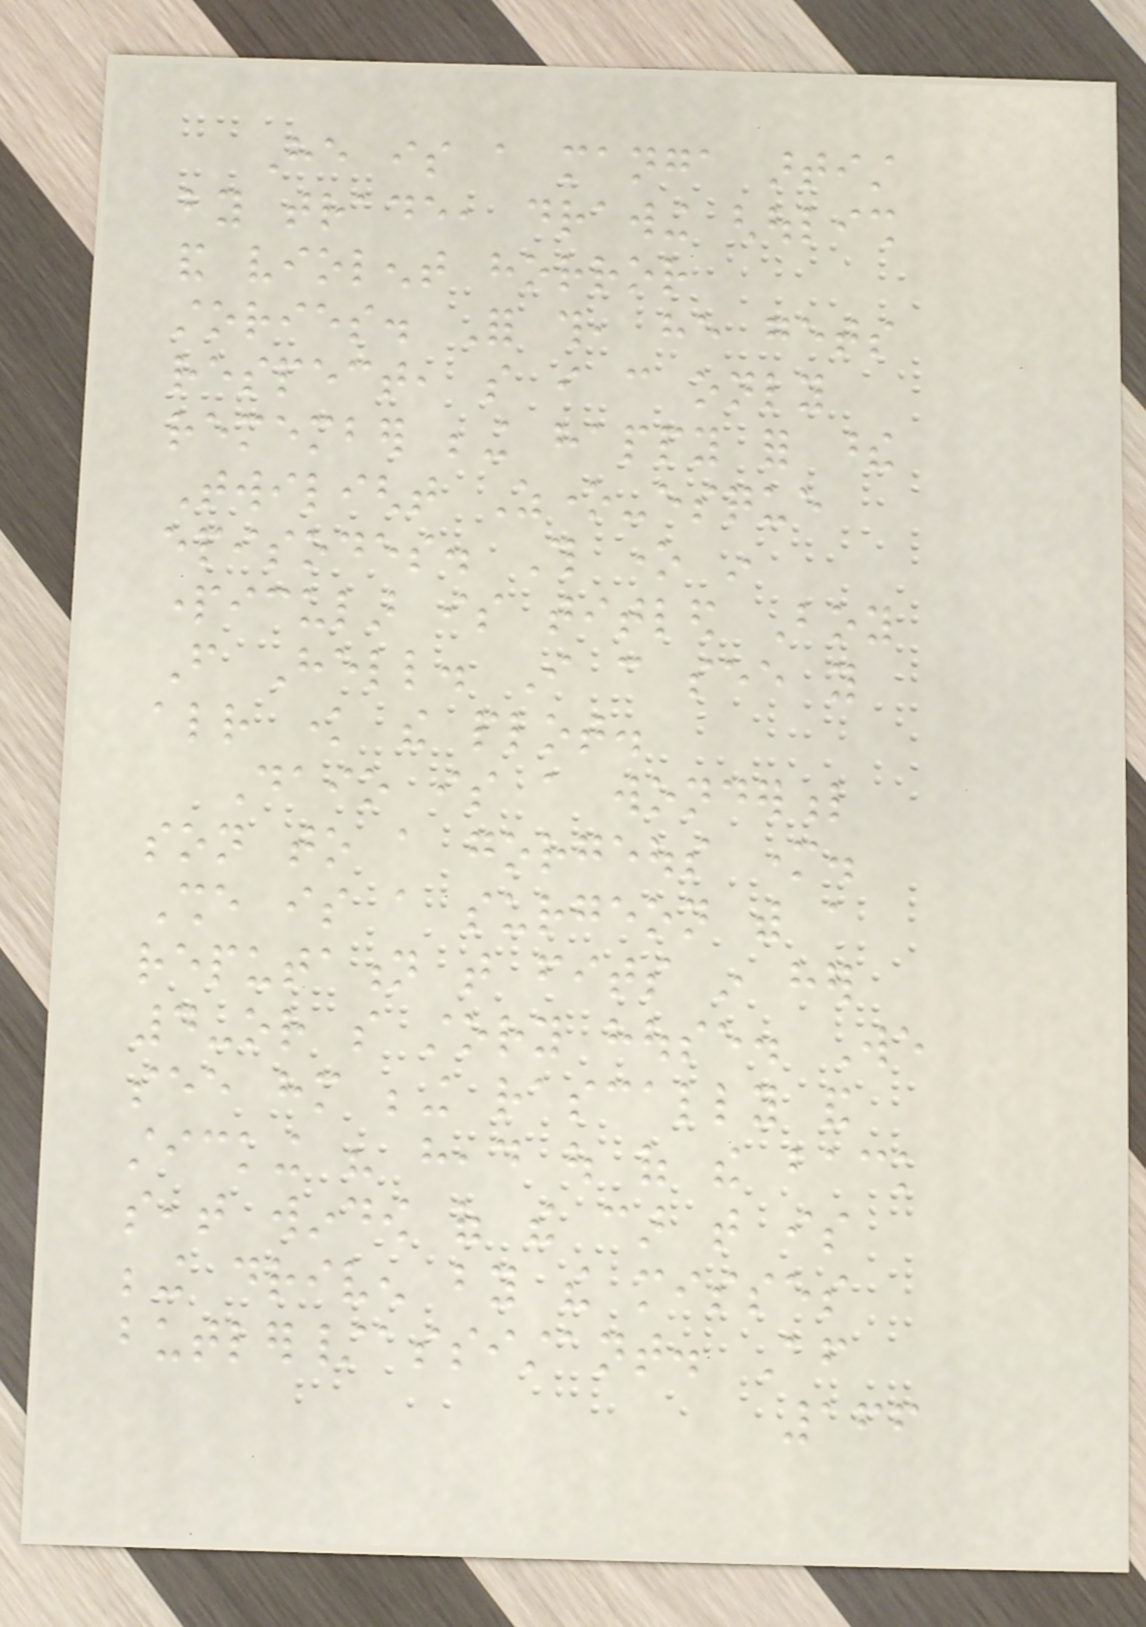He is a manga artist
by trade, drawing ghoulish
and violent horror
stories. For this, he gets
respect, so i can only
remember being happy for these
Twilight Zone-esque
episodes. This one in
particular is titled Boy
From Hell. I can see you
already know the plot.
Daio is a wonderful
son to a gorgeous mother.
She is a surgeon with a
reputation that fits in her
4-or so story house. We
see him being rascally and
sticking his head out of the back
seat window of the car that is
being driven by the misses
butler/assistant. After
166
